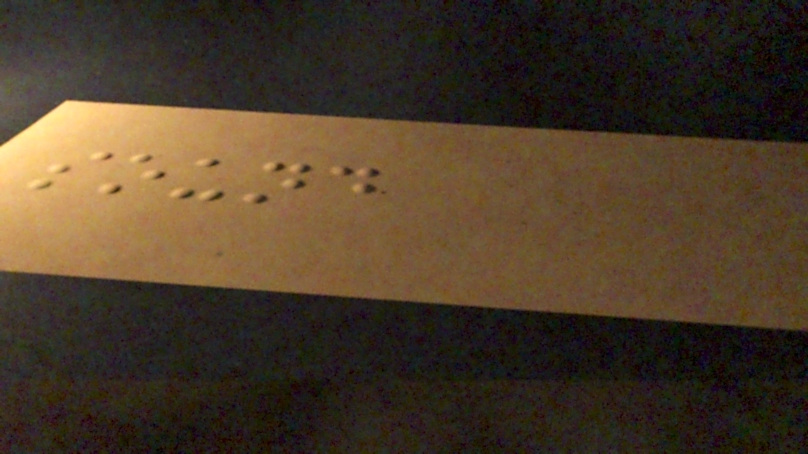sound
